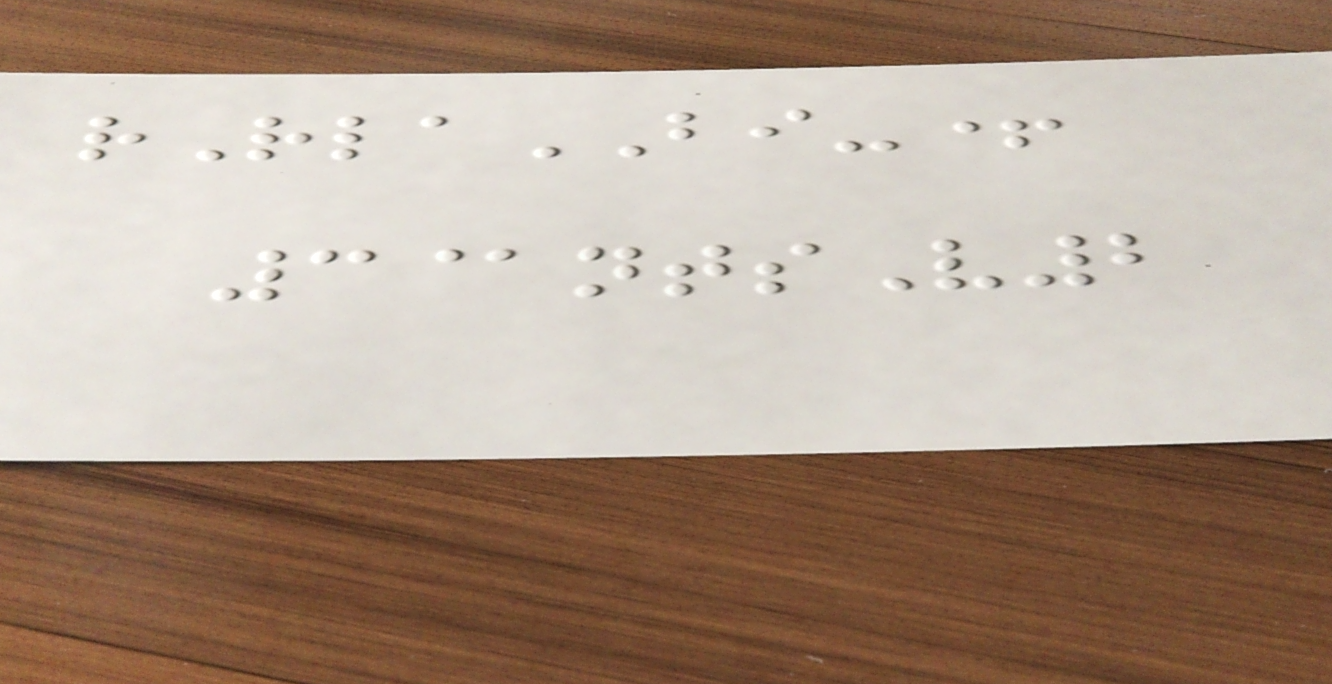rRlaBI-+
3@ntsV2
